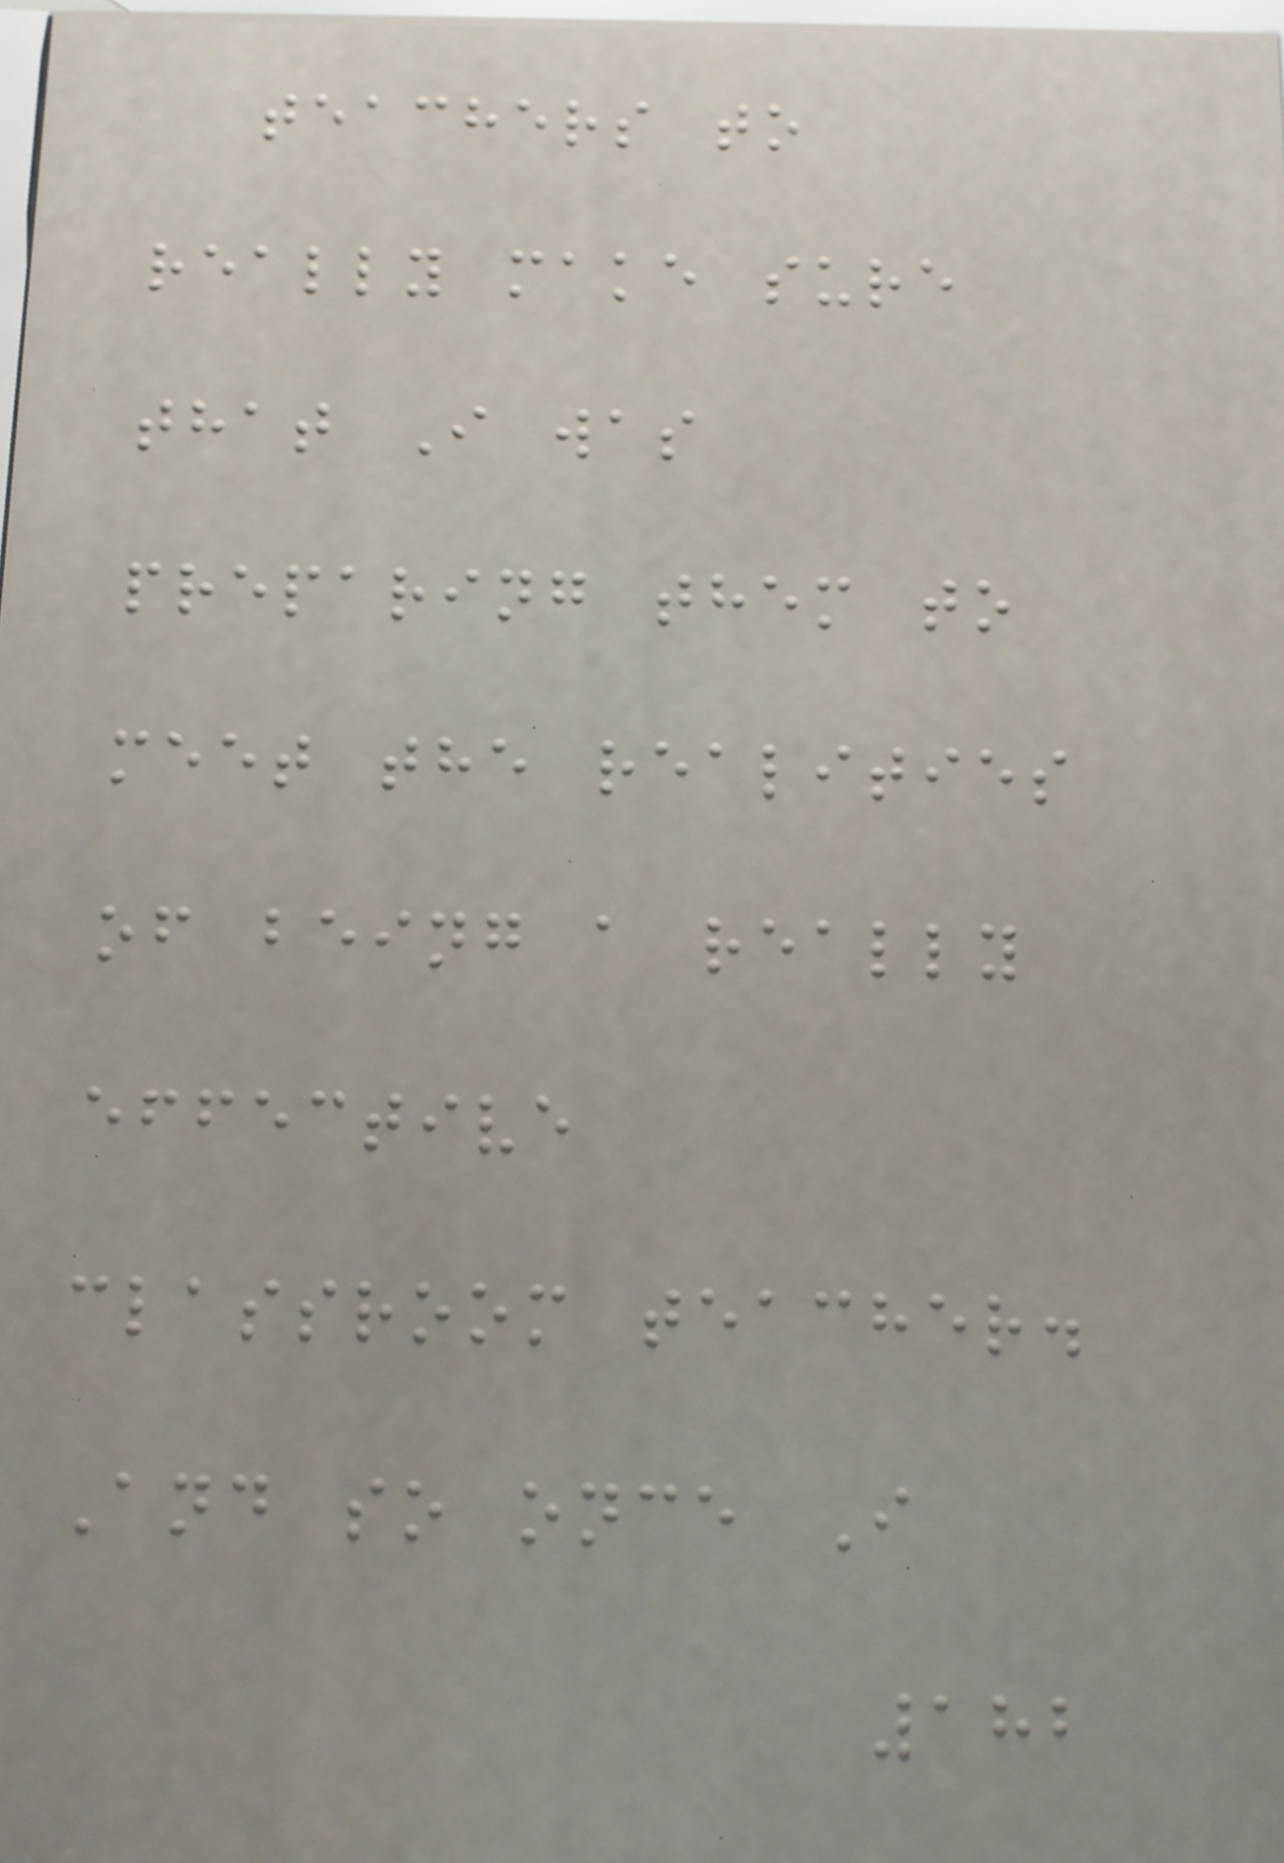teachers to
really make sure
that I was
preparing them to
meet the realities
of being a really
effective
classroom teacher.
And so once I
182
